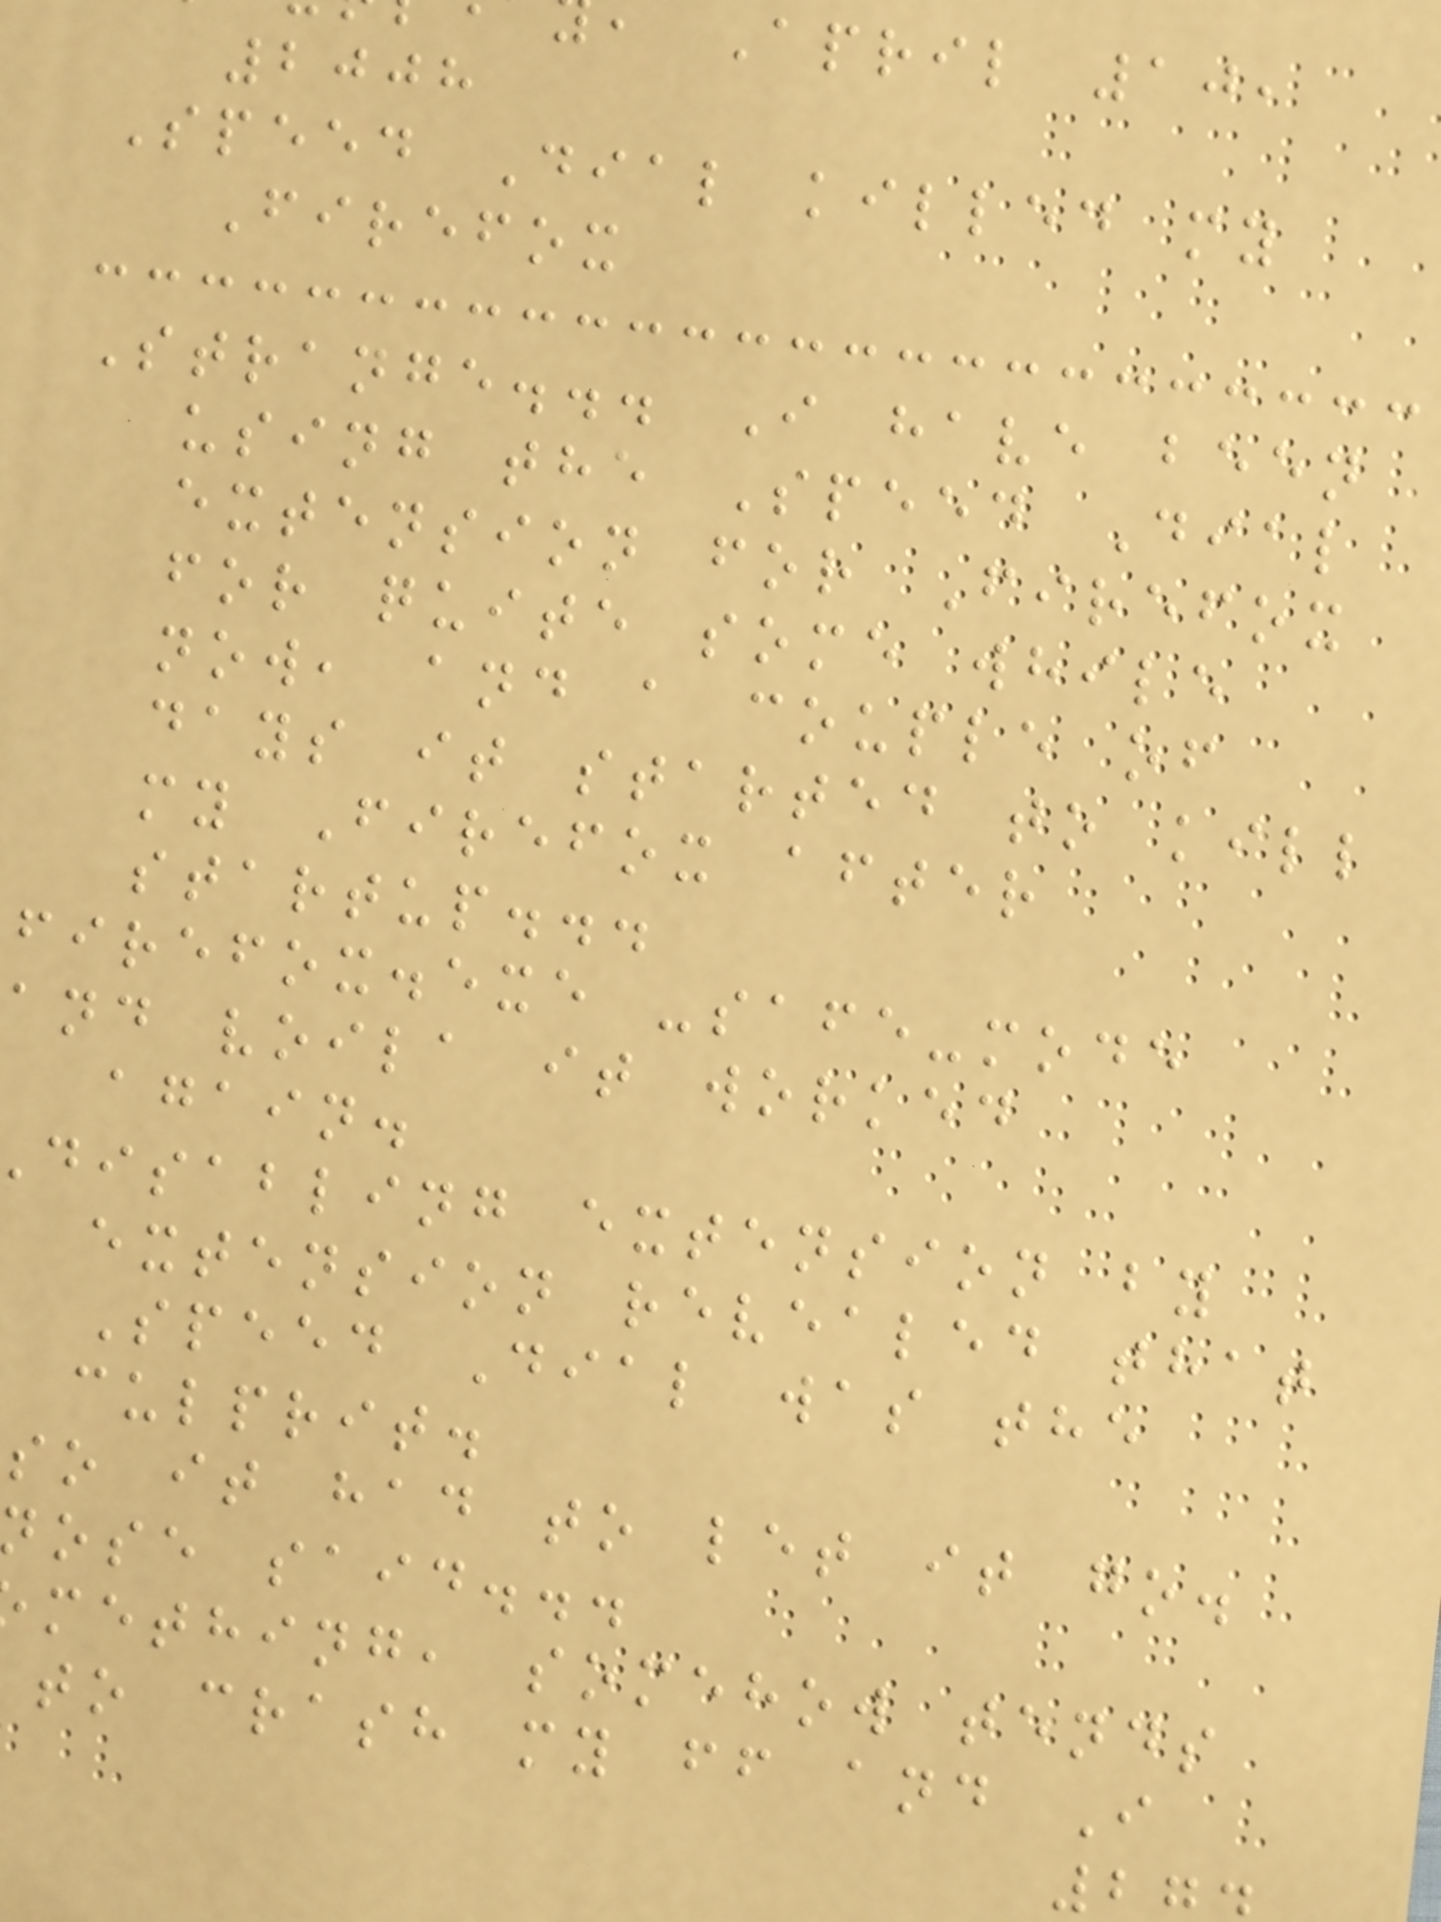April 10,
2008
Speed Dial killed my
Firefox
Strange... I have been
using the Speed Dial
extension for Firefox
for quite some while
now, and a couple of
days it started to kill
my Firefox after
startup...
firefox.exe -safe-mode
and voila it worked
again.
disabling extension by
extension revealed that
Speed Dial was the
culprit.
so it had to let it go.
ose said...
mething, somehow tends
to crash my ff and I
